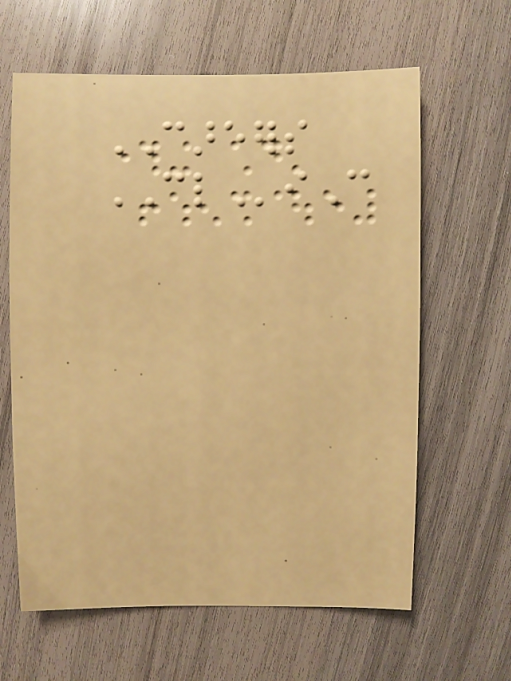CAREERS
CLiC
